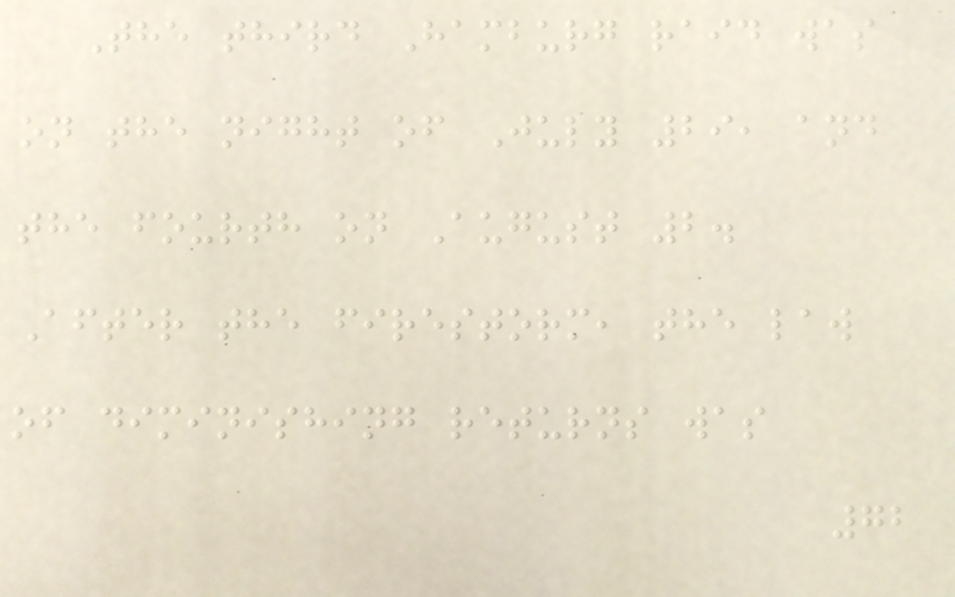The third Hamburg raid was
on the night of July 29, and
the fourth on August 2.
After the firestorm, the law
of diminishing returns was
72
